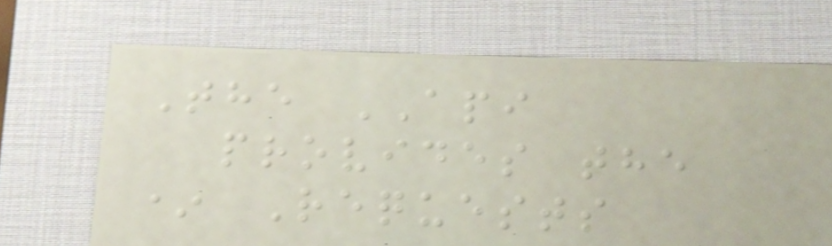The API
provides the
* Requests
